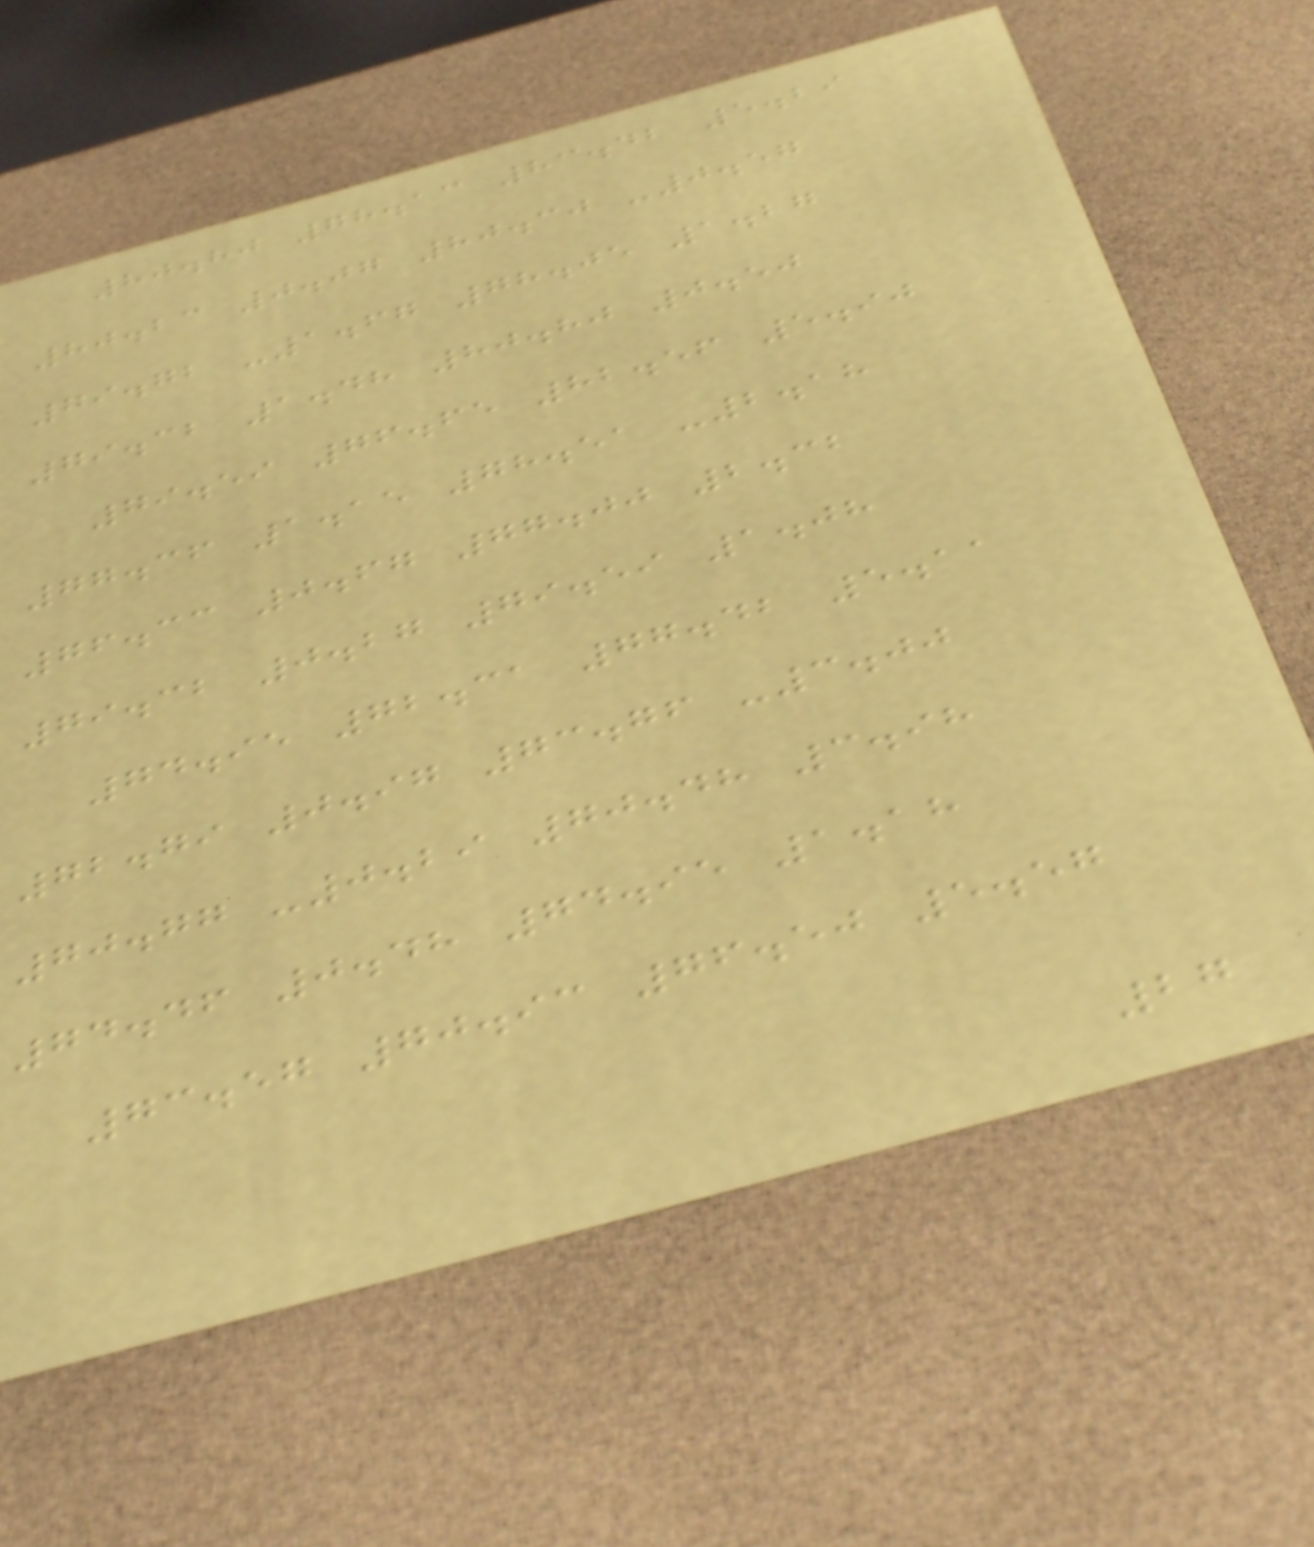80.80 78.13 83.42 5.29
80.23 0.07 80.30 -0.57
79.72 -1.67 78.05 1.27
79.32 1.48 80.80 0.50
79.59 76.65 82.56 5.90
77.36 1.15 78.51 -2.18
76.33 0.67 77.00 2.32
79.32 0.27 79.59 1.08
74.95 72.31 77.42 5.11
72.79 0.97 73.76 -3.00
70.77 -0.29 70.48 3.98
74.46 0.48 74.95 1.18
73.57 70.93 76.50 5.57
27
